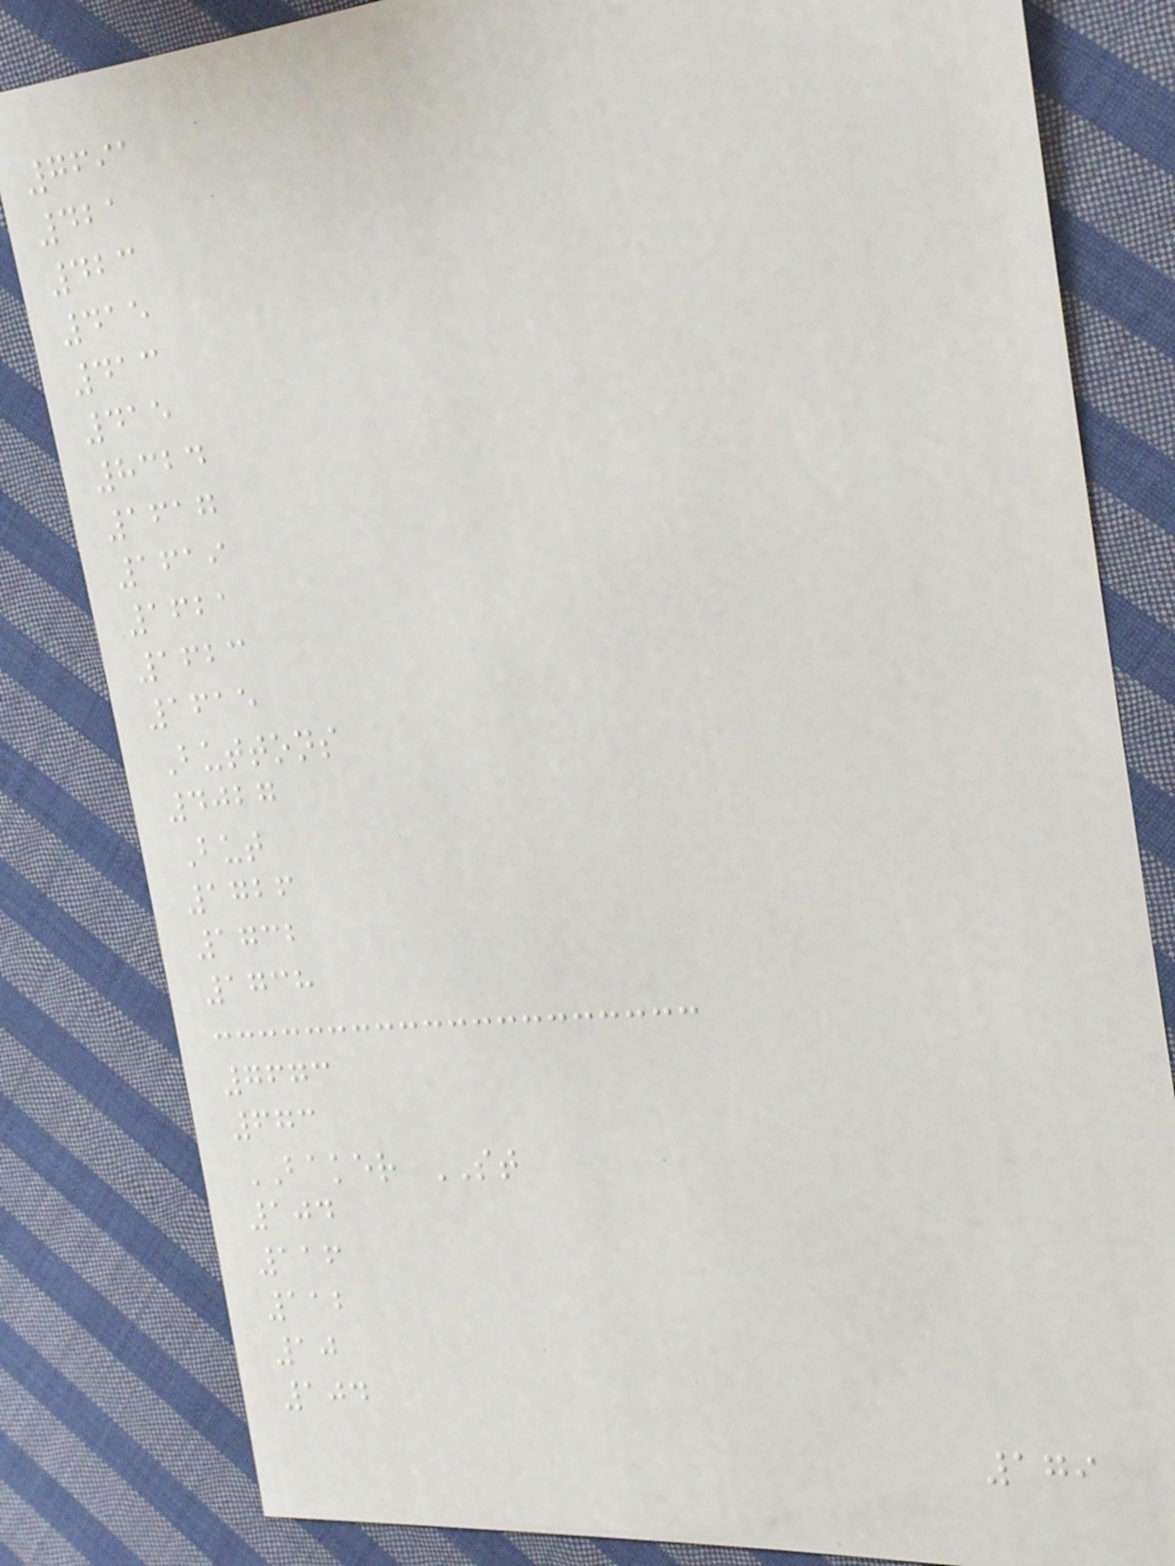7691
421
423
415
413
415
8324
1617
1619
1621
1623
1615
Buttons
4027
But
1726
1732
1738
7673
673
BAKER ST
104
116
112
10
104
179
